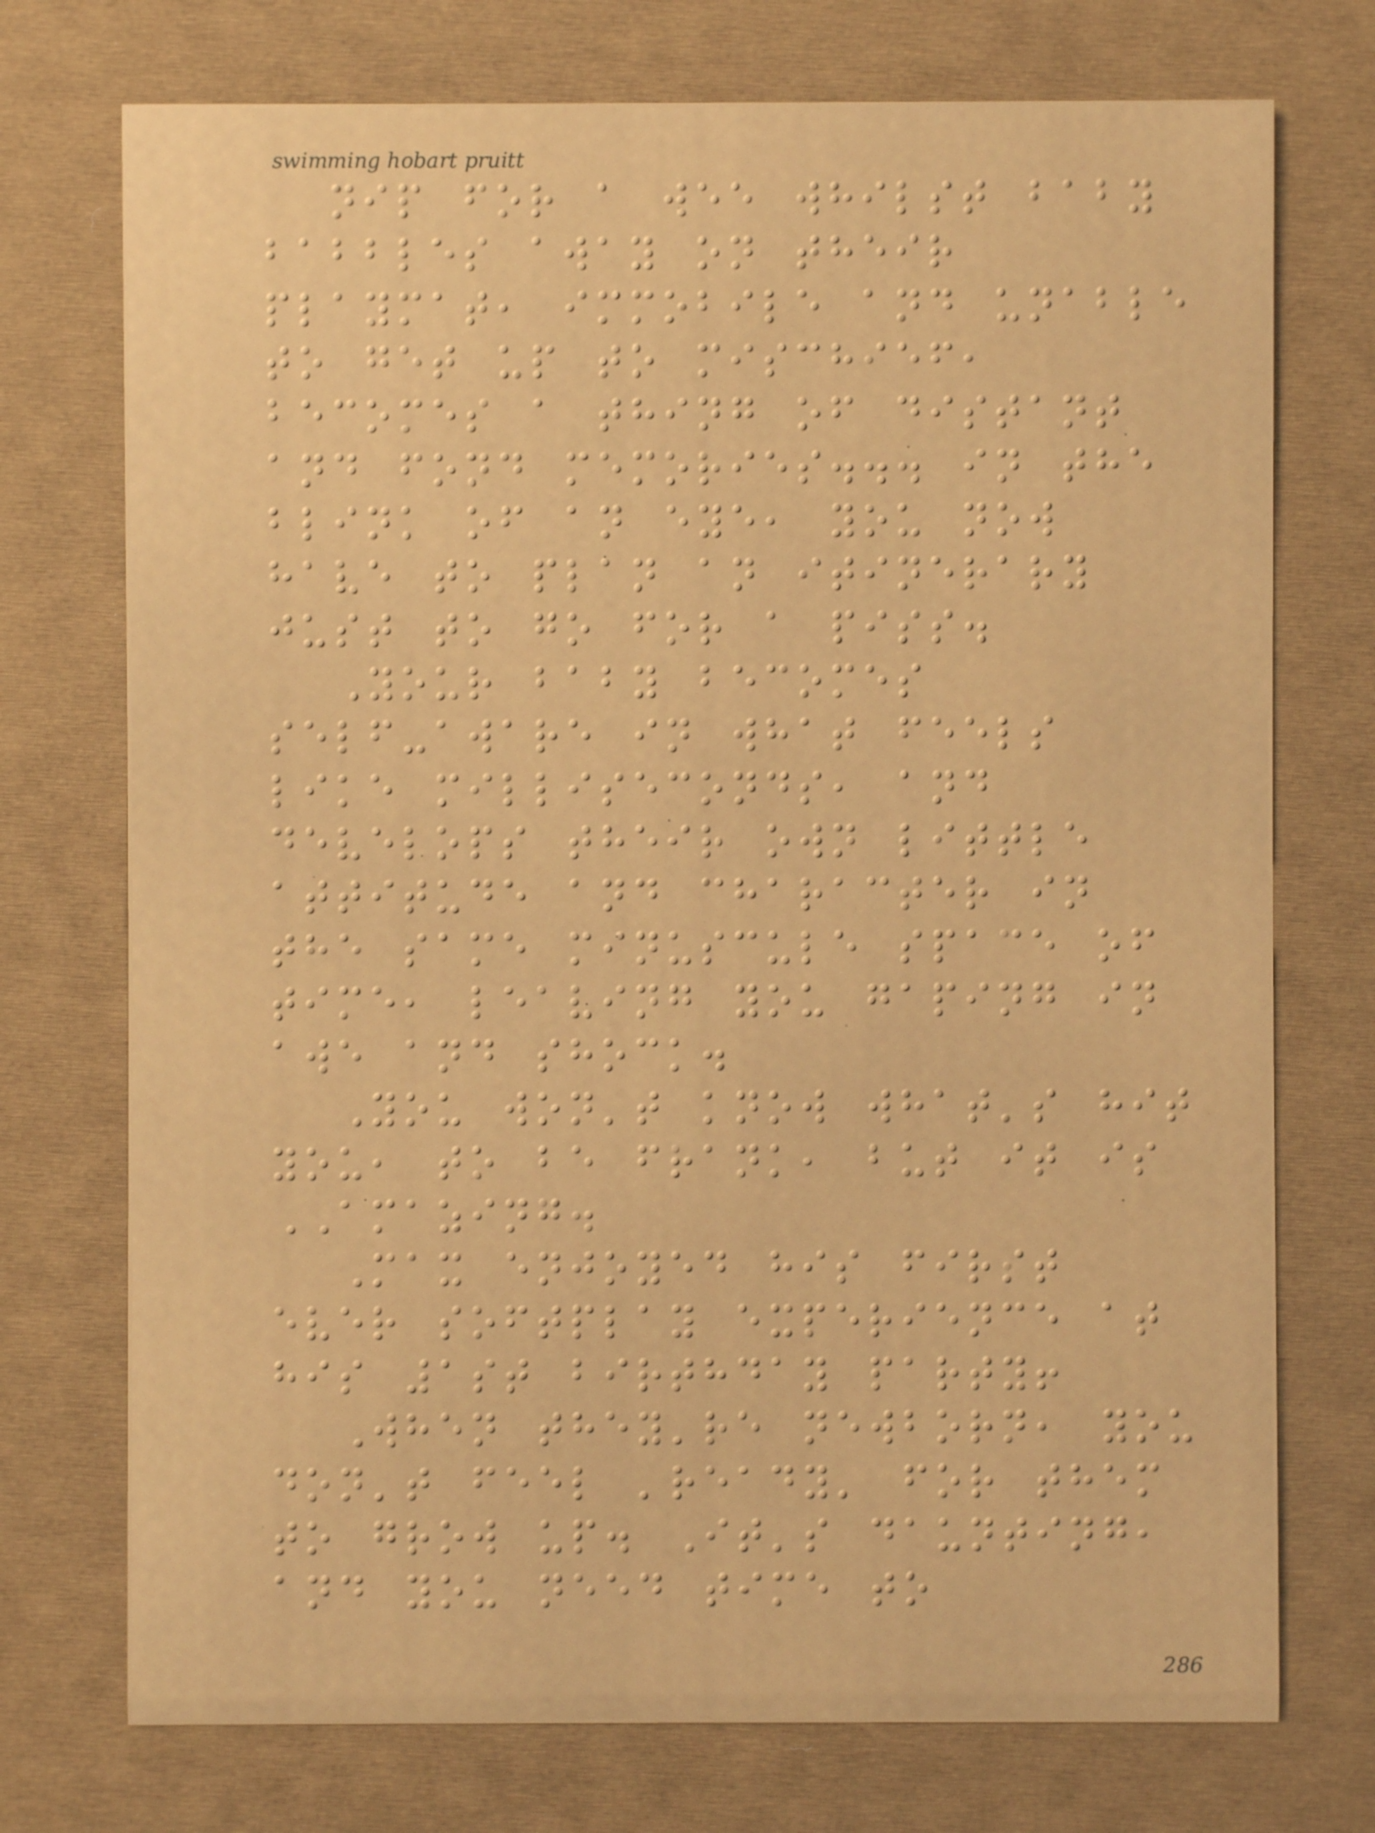nip for a wee whilst baby
babbles away on their
playmat, immobile and unable
to get up to mischief,
becomes a thing of distant
and fond memories... in the
blink of an eye, you now
have to plan an itinerary
just to go for a piss.
Your baby becomes
self-aware in what feels
like milliseconds, and
develops their own little
attitude and character in
the same minuscule space of
time, leaving you gaping in
awe and shock.
You won't know what's hit
you, to be frank, but it is
AMAZING.
Max enjoyed his first
ever softplay experience at
his 1st birthday party!
When they're newborn, you
don't feel 'ready' for them
to grow up. It's daunting,
and you need time to
